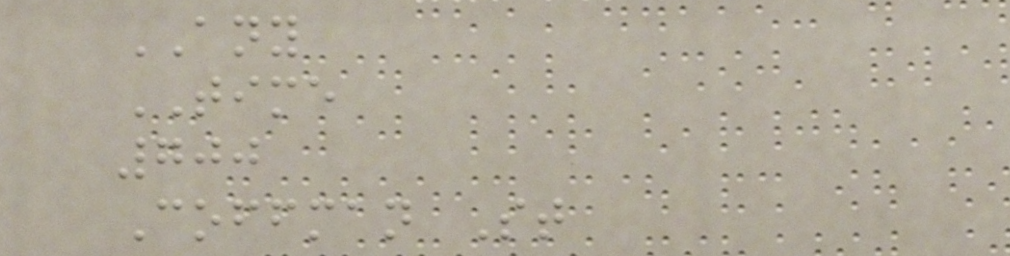ANY
TIME
700
Coffman St
